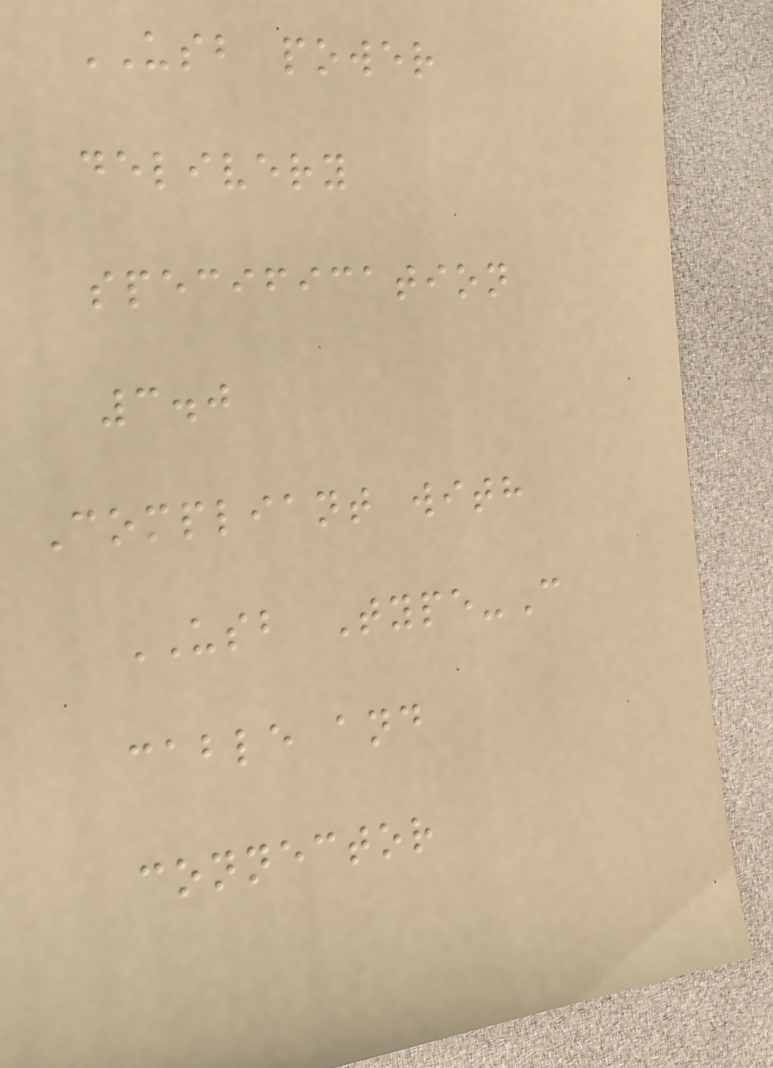USB power
delivery
specification
3.0
Compliant with
USB Type-C
cable and
connector
